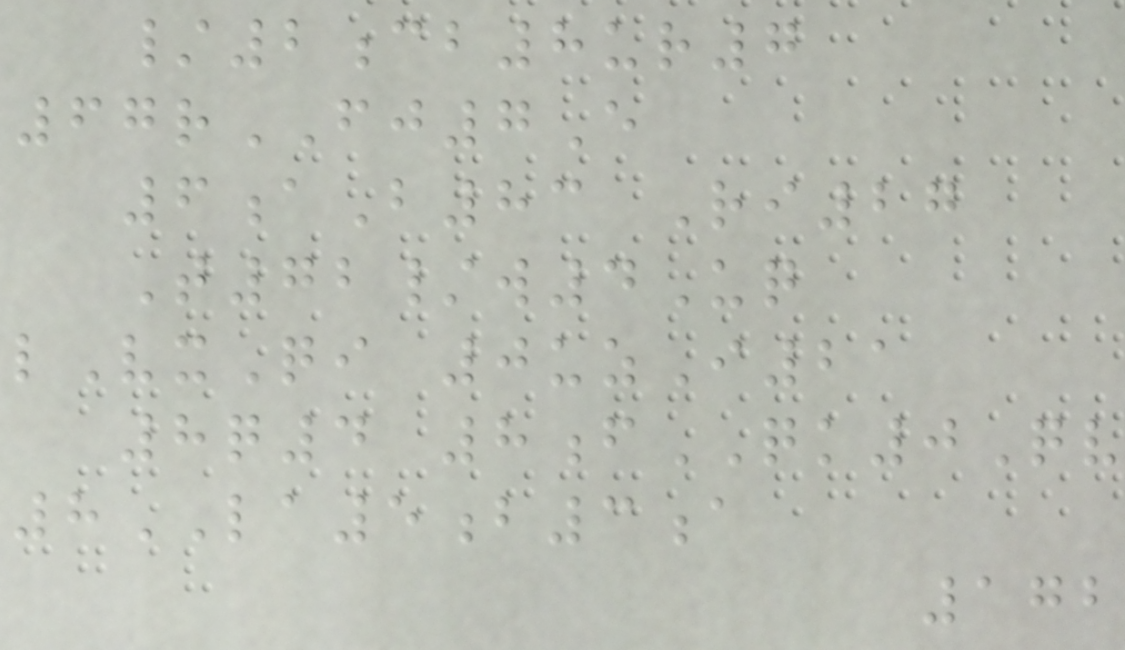/2cb8ur7
67rFJ7E
6aB83 Ri27
T72/w4Uq
lVxQi 0uzI21
8q4 8fQK0Qv
8LA5b3a
172
